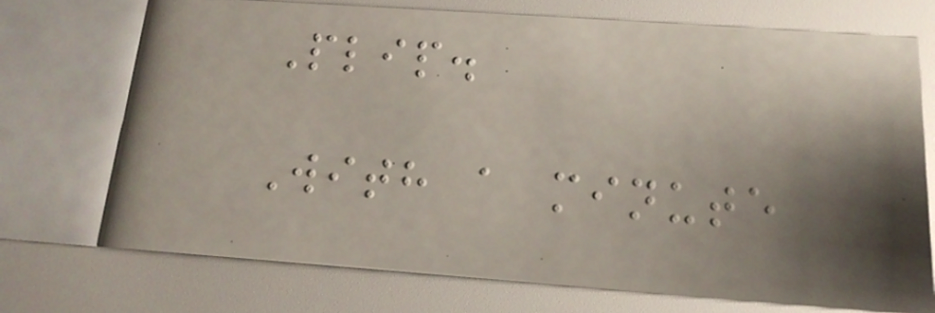Plip.
With a minute
